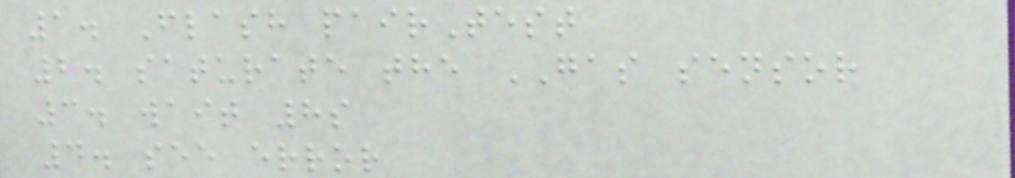1. Flash pairTest
2. saturate the GAS sensor
3. wait 8s
4. see error
